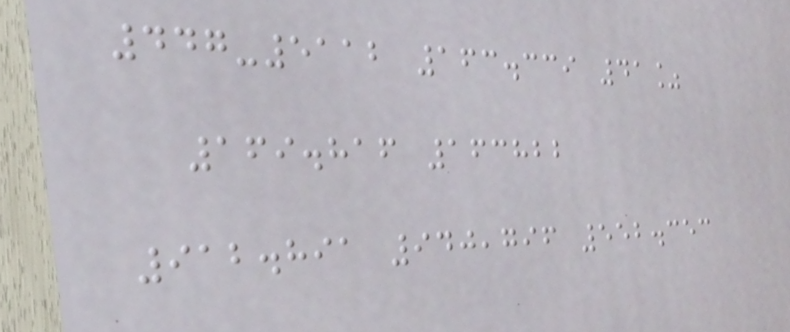447-5112 163.339 41%
169.816 163822
912.891 940,796 552.353
